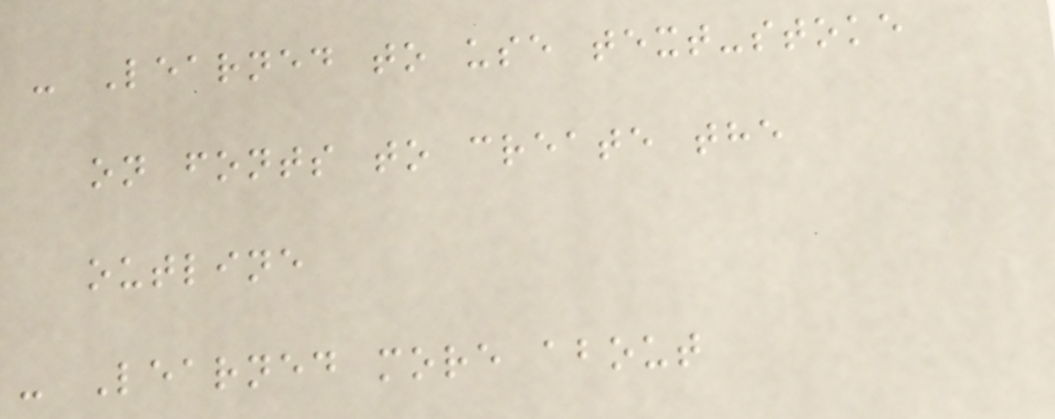- Learned to use text-stoke
on fonts to create the
outline
- Learned more about
